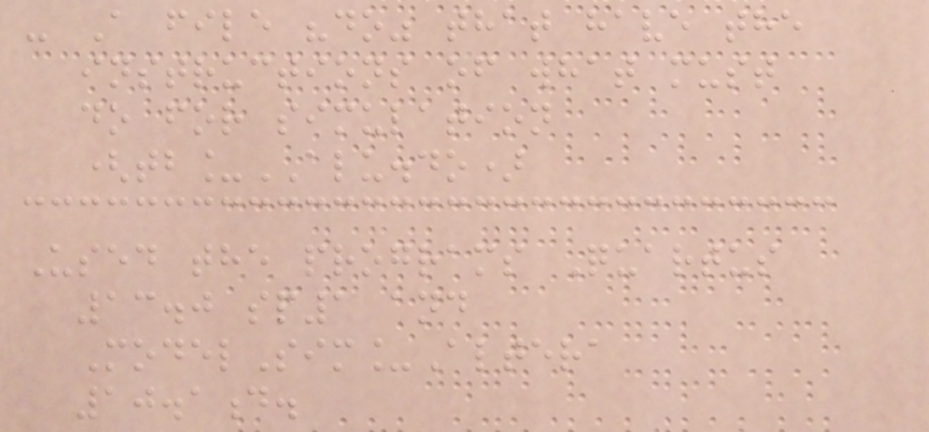- A file "do" that have the
instructions of what must
do for simulation
(tb_ALU.do)
Used the programs Quartus
13.0 sp1 and
ModelSim_Altera
10.1d.
